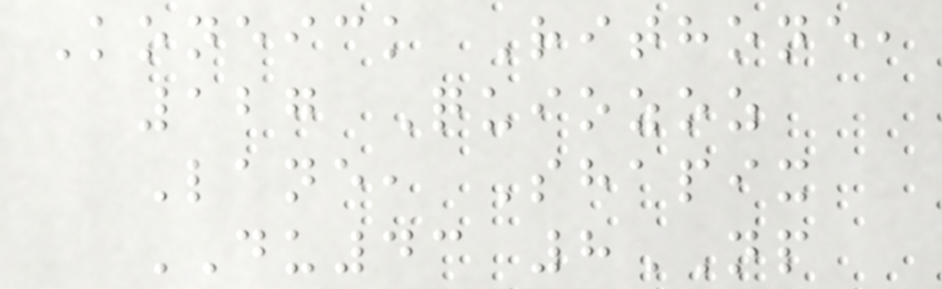Koneick Rithone,
127 Quiozoz
Lane, Shapix
DU43 8NP
